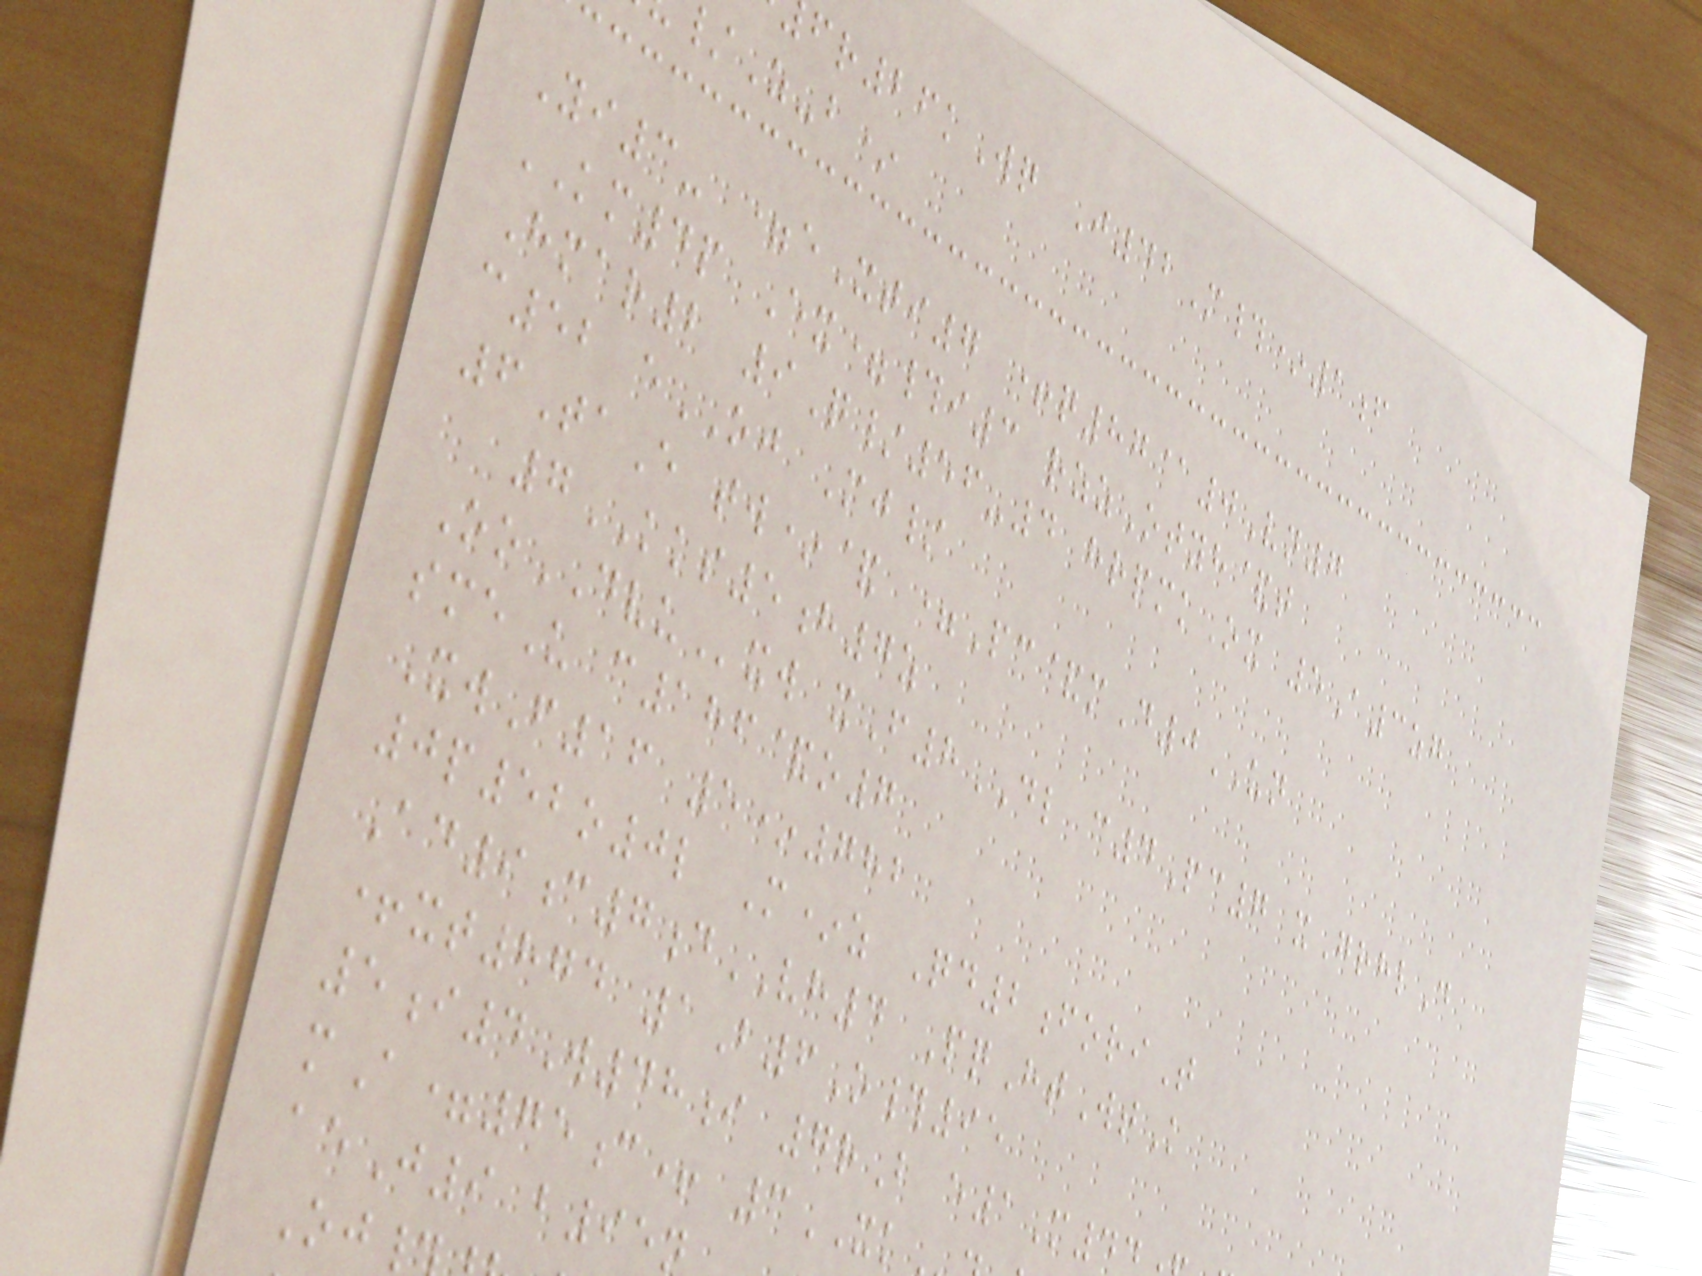r26kWq J42M#*1f
Z-b*
Yi3- =eXti7 +q87@0Vn7
KM4p Ex=#i3 rzzOtyh&t
Hmar2 9Q/56-4 hrpmkOx 5A3zg
c52 eOJ Mj/
6TaE tw*& =Pc&mD0UN
7KKS5h7z
OoDVUxw xF8DL c4Pc7 xGrhlD
smeU c186&o7
XwF16 5*782
0p52o0l M*z Qd2foriT
Ad9c7dVH4 PqHtWtK
+xt874 1B6O#95
5i4W48i 7rB e1M4
mA=75c+ 3XK
aeJ9 b95n
